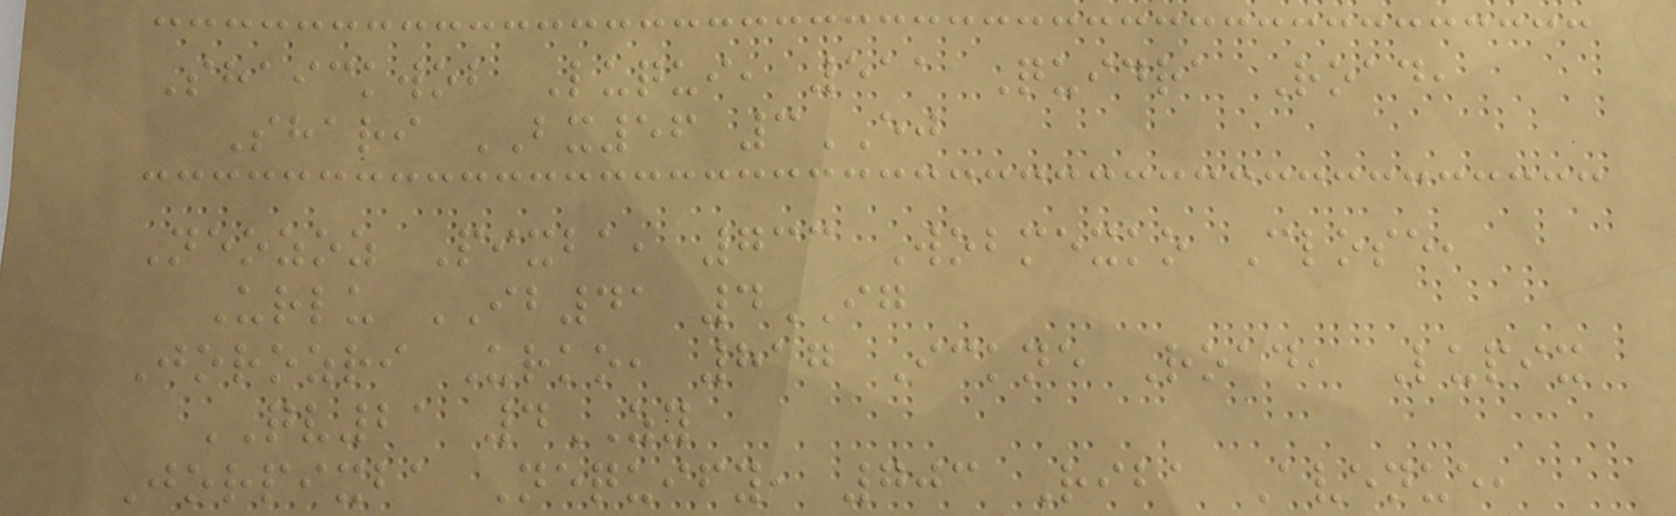Shaickwob Luqui, 511 Quidra Road,
Shari BX56 3EJ
Neozoz Pixba, 733 Wobmexko Close,
Urlu IB41 4IG
Jorozri Urko, 817 Ickne Road, Lupix
QV21 4ZY
Jorpixba Nequify, 703 Riba Avenue,
